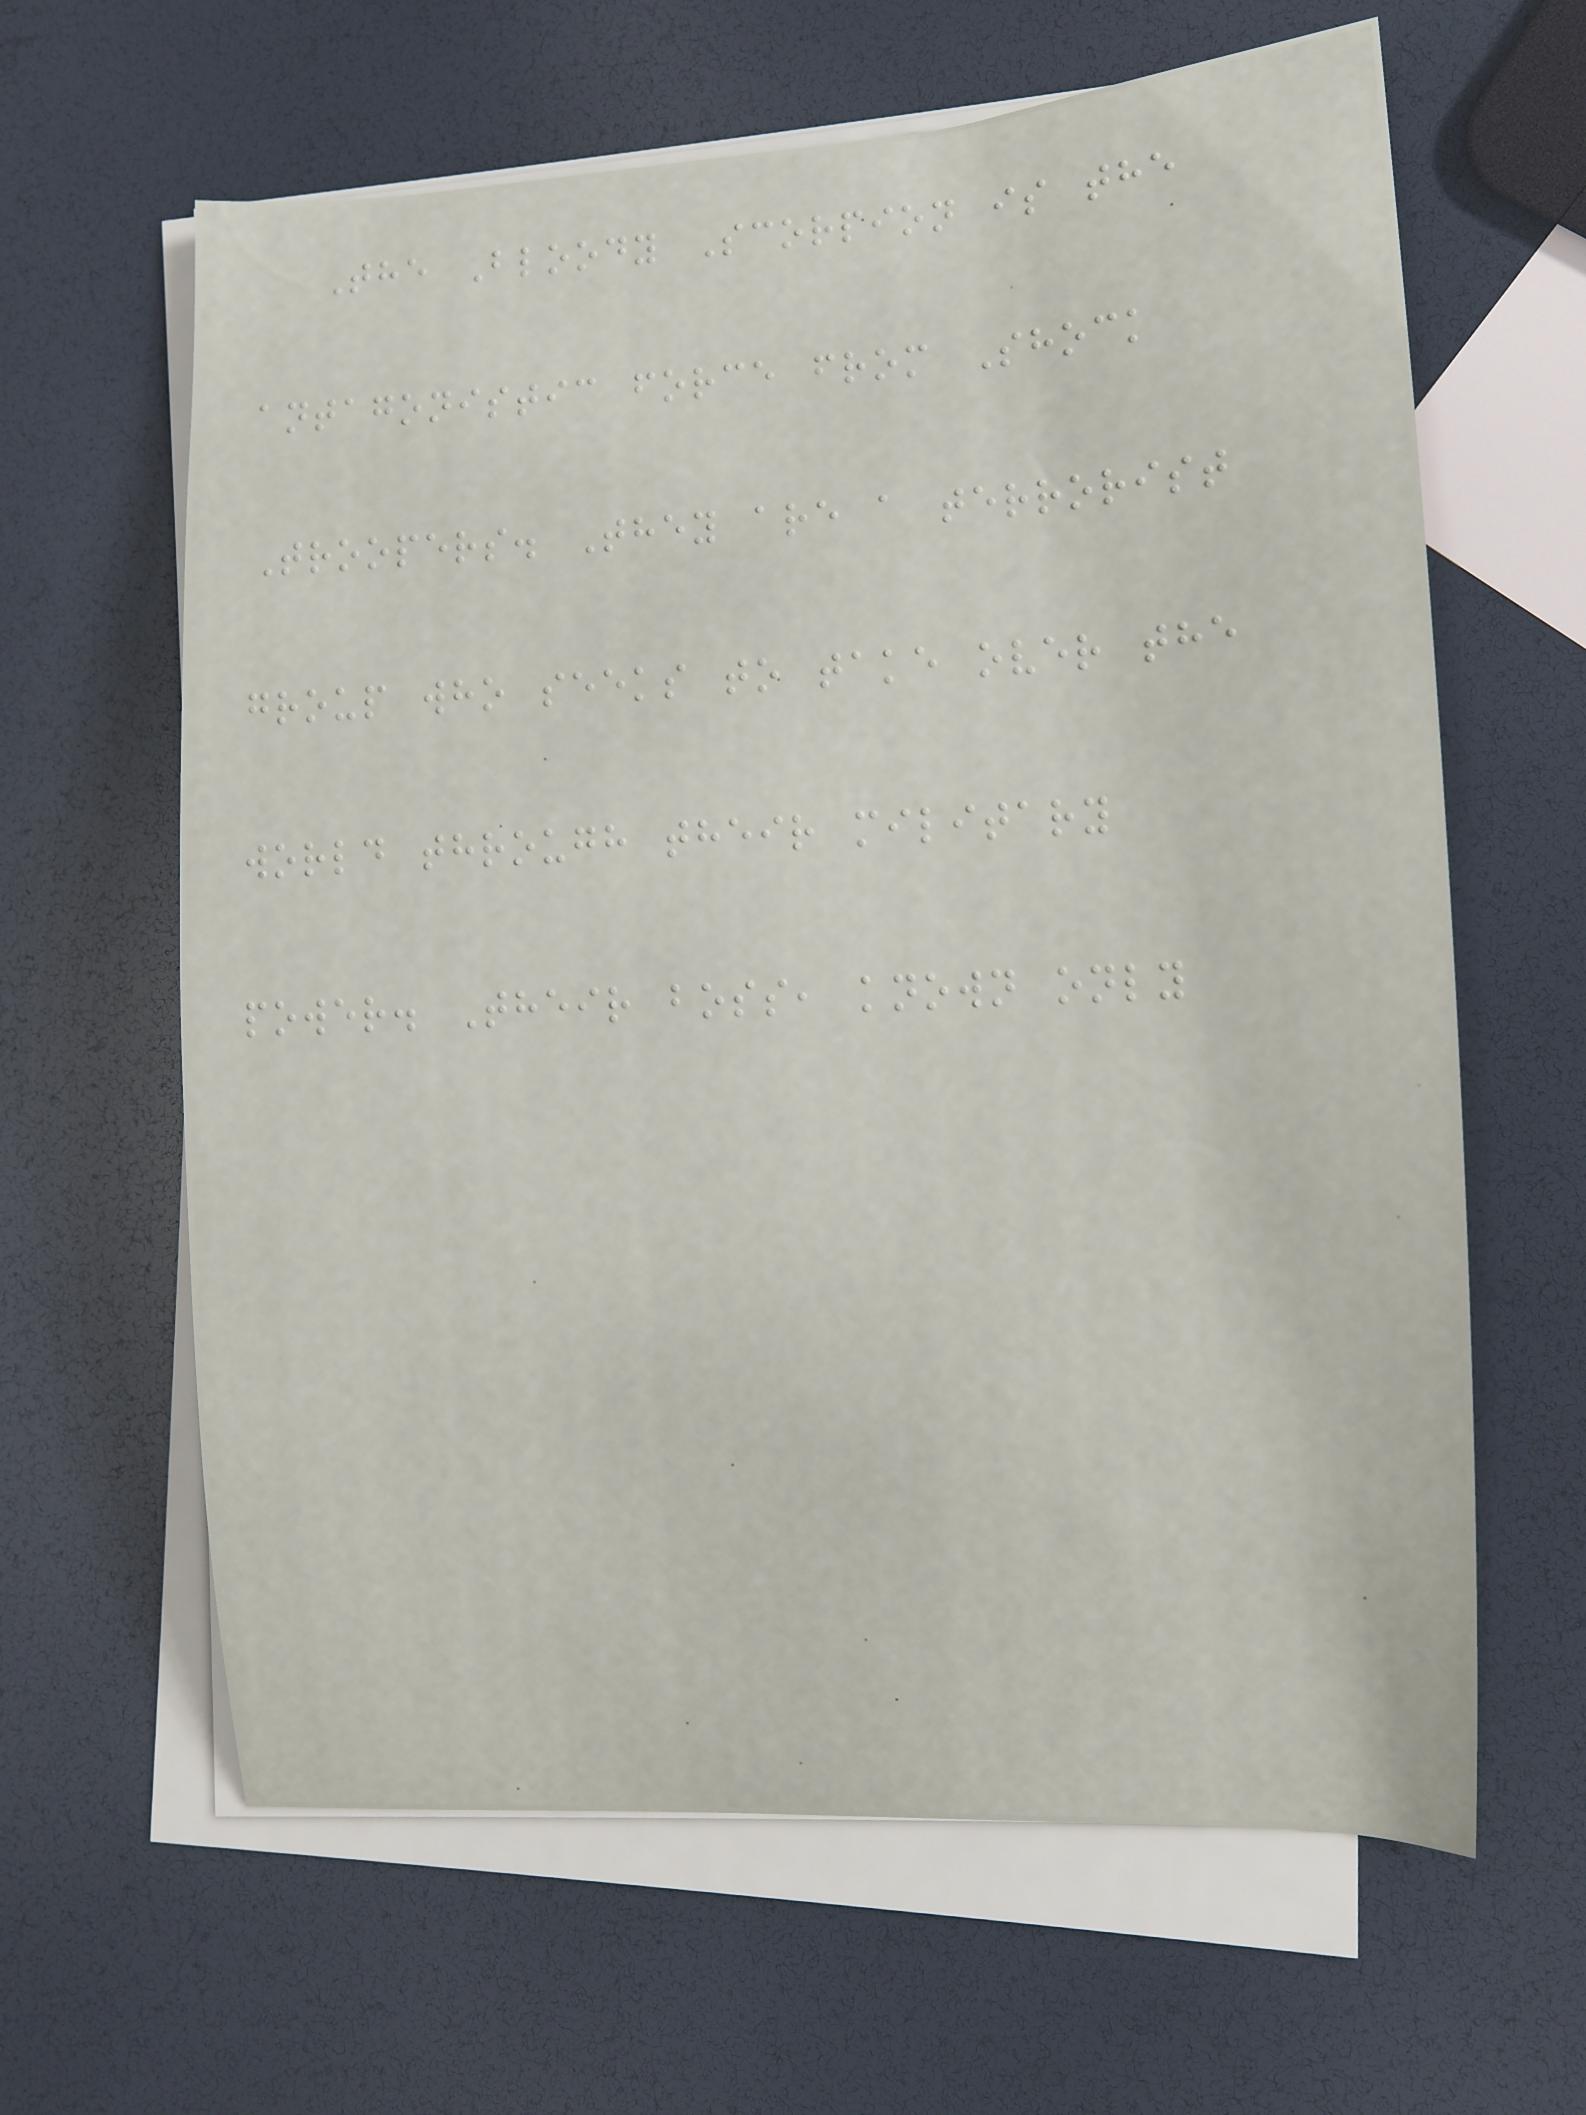The Bloody Scorpion is the
antagonistic force from Shock
Troopers. They are a terrorist
group who seeks to take over the
world through their military
power. Their boss, known only
